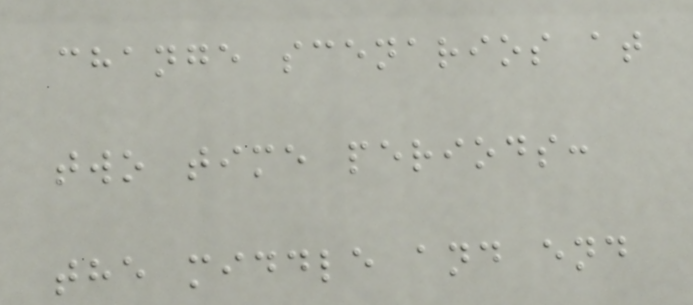change scenarios at
two time periods:
the middle and end
